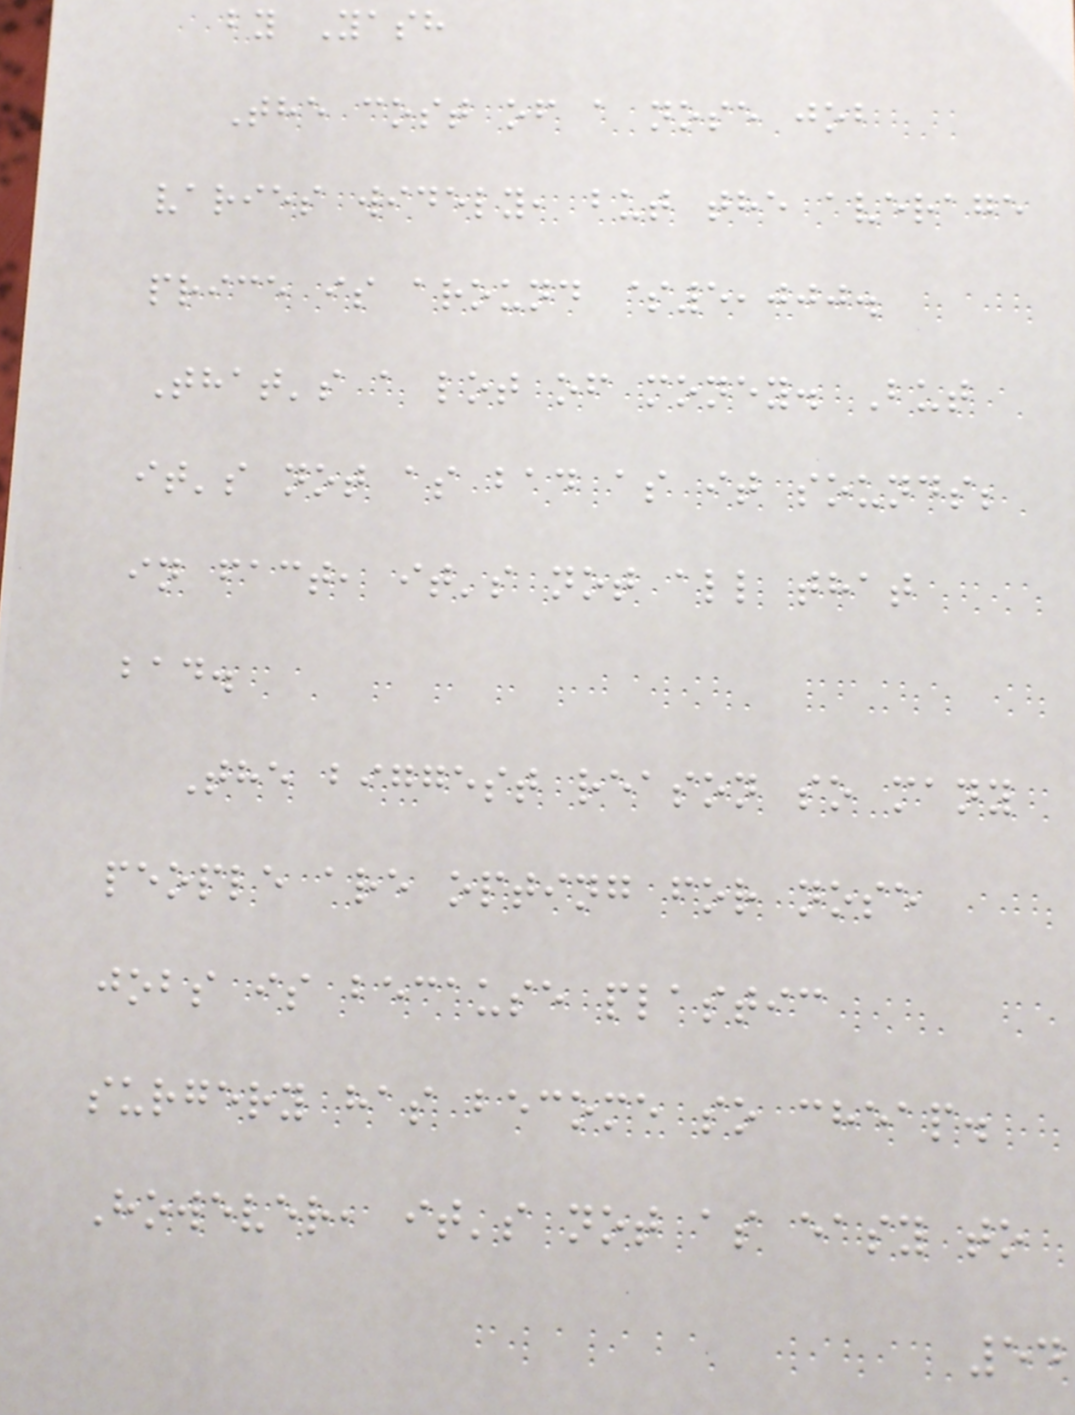by Yash
The cost of a nose job
varies widely, but the average
price is around $5,000.
That's a lot of money. But
it's not as bad as it sounds;
in fact, it's not all that
bad.
The biggest reason so many
people are opting for nose
jobs is because plastic
surgery has become so cheap.
However, it's not as easy to
54
